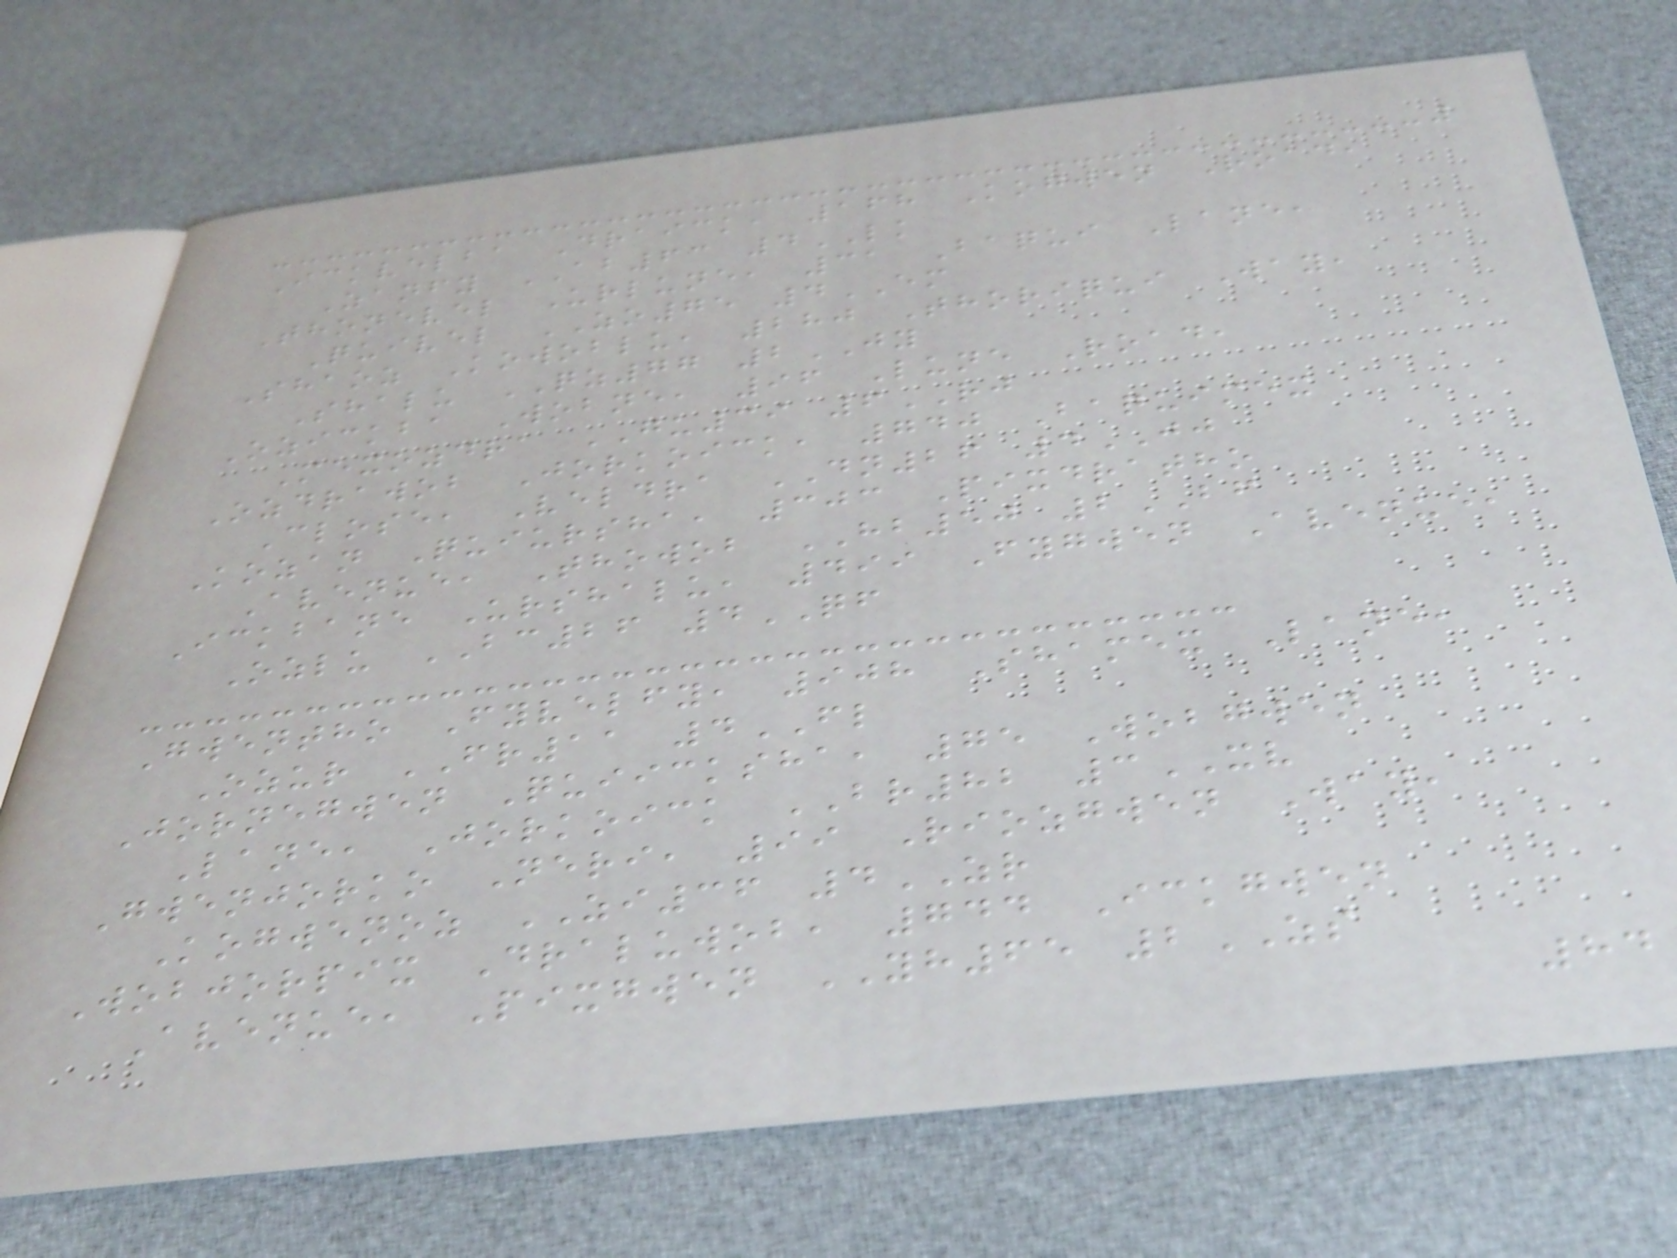Ickvelba Draick, 168 Kogwen Road,
Zanfy AB63 4LK
Thonevel Urlune, 31 Baqui Lane,
Quivel ZO75 4EM
Shaoz Kowoblu, 280 Thoriqui Way,
Shalu QZ77 2JY
Ozickba Wobne, 96 Lune Road,
Mexozdra GU39 6RJ
Ozdrawob Jorkoick, 740 Baquimex
Close, Veldra DN26 4JJ
Kozan Quiursha, 303 Pixdratho
Avenue, Thowob HB50 2BF
Ickbane Urshalu, 499 Fygwen Avenue,
Ozlu BC26 4QF
Gwentho Fyvelfy, 908 Shamex Lane,
Ozur FR11 4FL
Jornegwen Quiicksha, 75 Wobgwen
Lane, Jorkoick BR82 3XV
Gwenjorko Neri, 99 Riozgwen Way,
Kogwenoz ZI36 4ZR
Wobjorpix Draluwob, 744 Ickgwen
Avenue, Pixgwen YH65 2ZS
84
